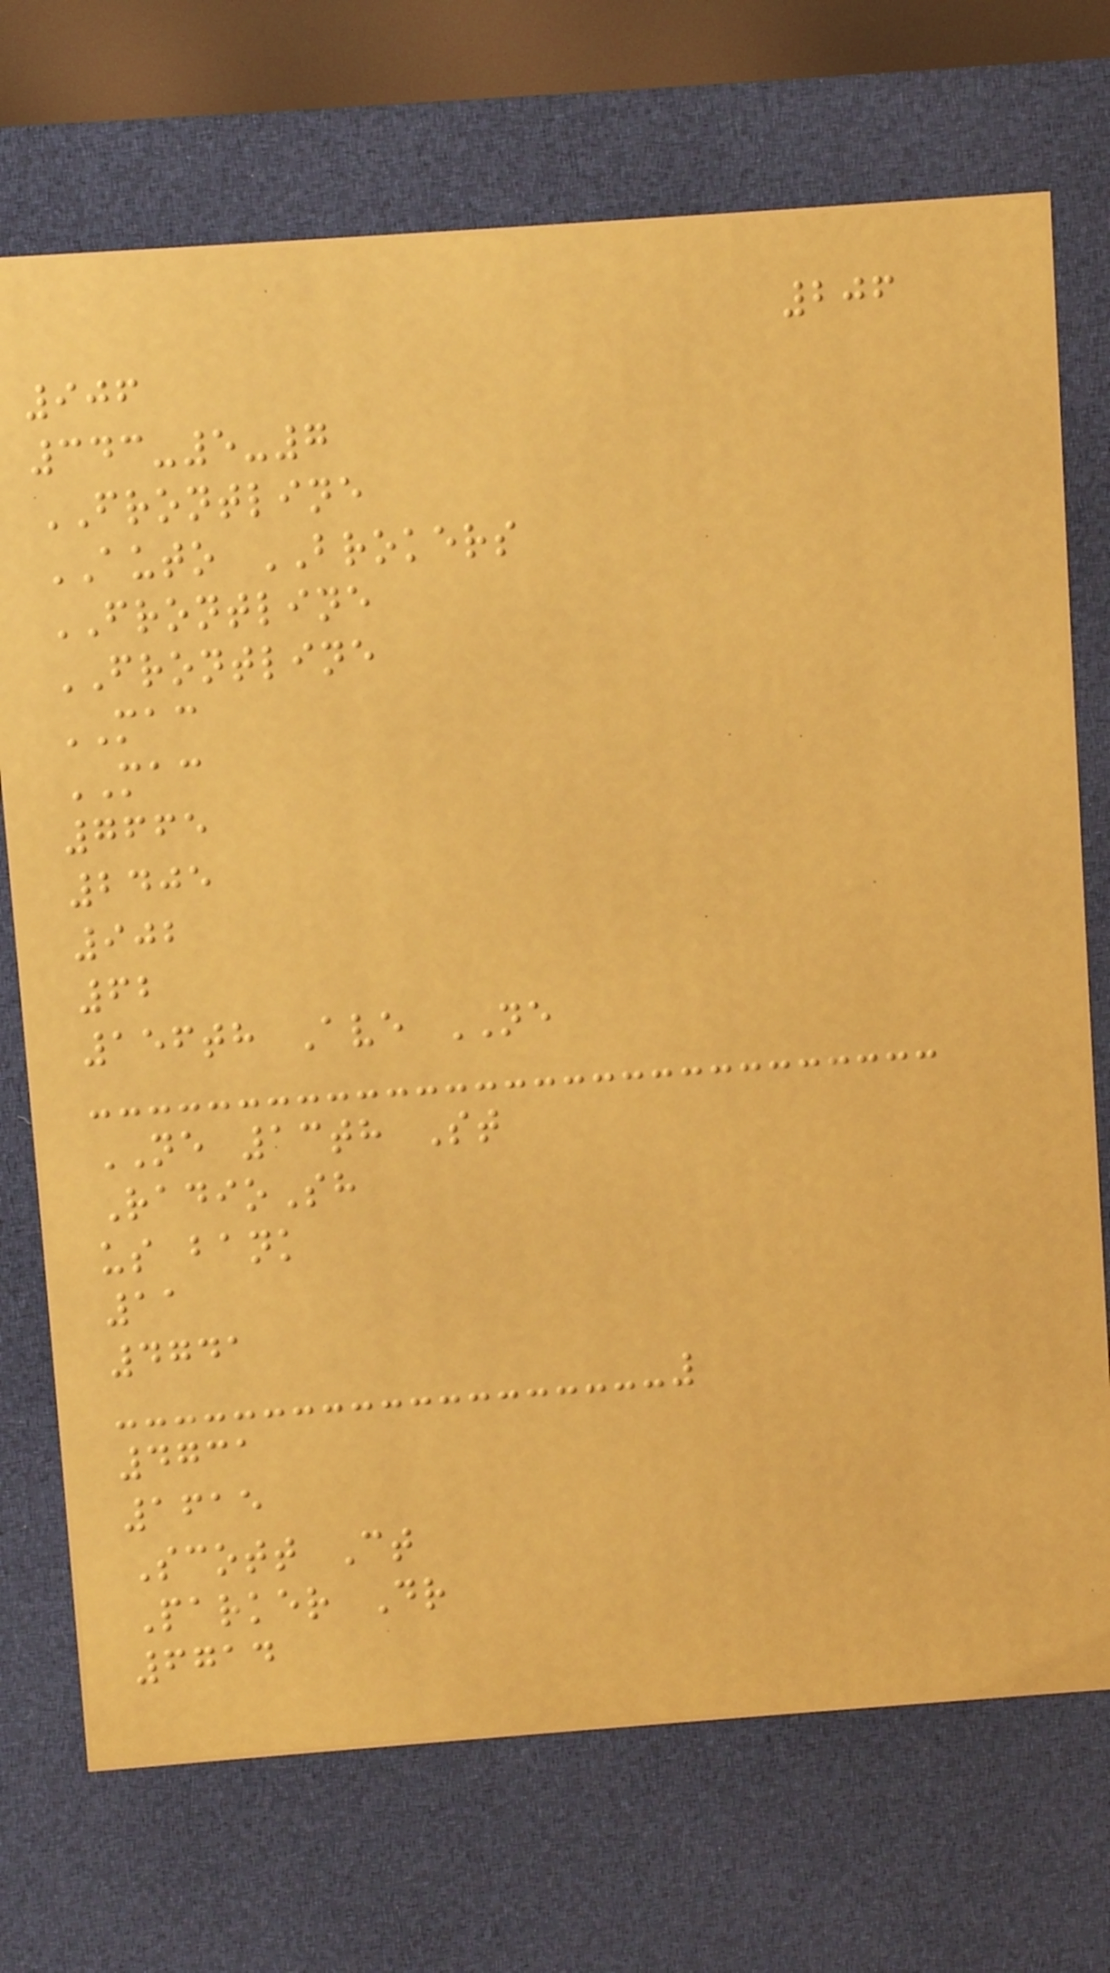206
906
343-5-7
FRONTLINE
AUTO BROKERS
FRONTLINE
FRONTLINE
MAC
MAC
7665
2405
902
62
156th Ave NE
NE 13th St
RadioSh
us bank
11
4741
4731
1615
Scott Ct
Parker Dr
6714
